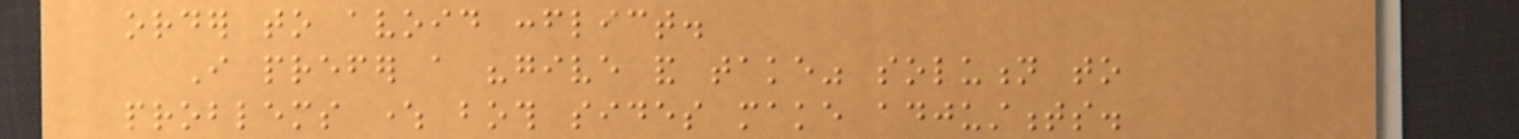order to avoid conflict.
I prefer a "give and take" solution to
problems where both sides make adjustments.
